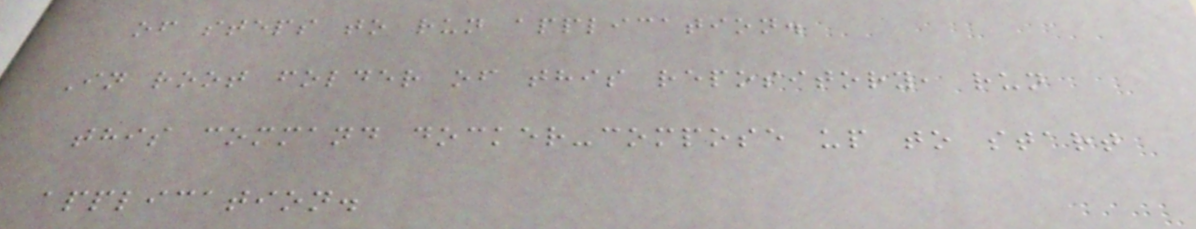of steps to run application.
In root folder of this repository, run
this command docker-compose up to start
application.
